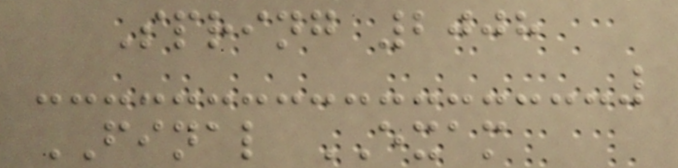Spring 2008
FINAL EXAM
